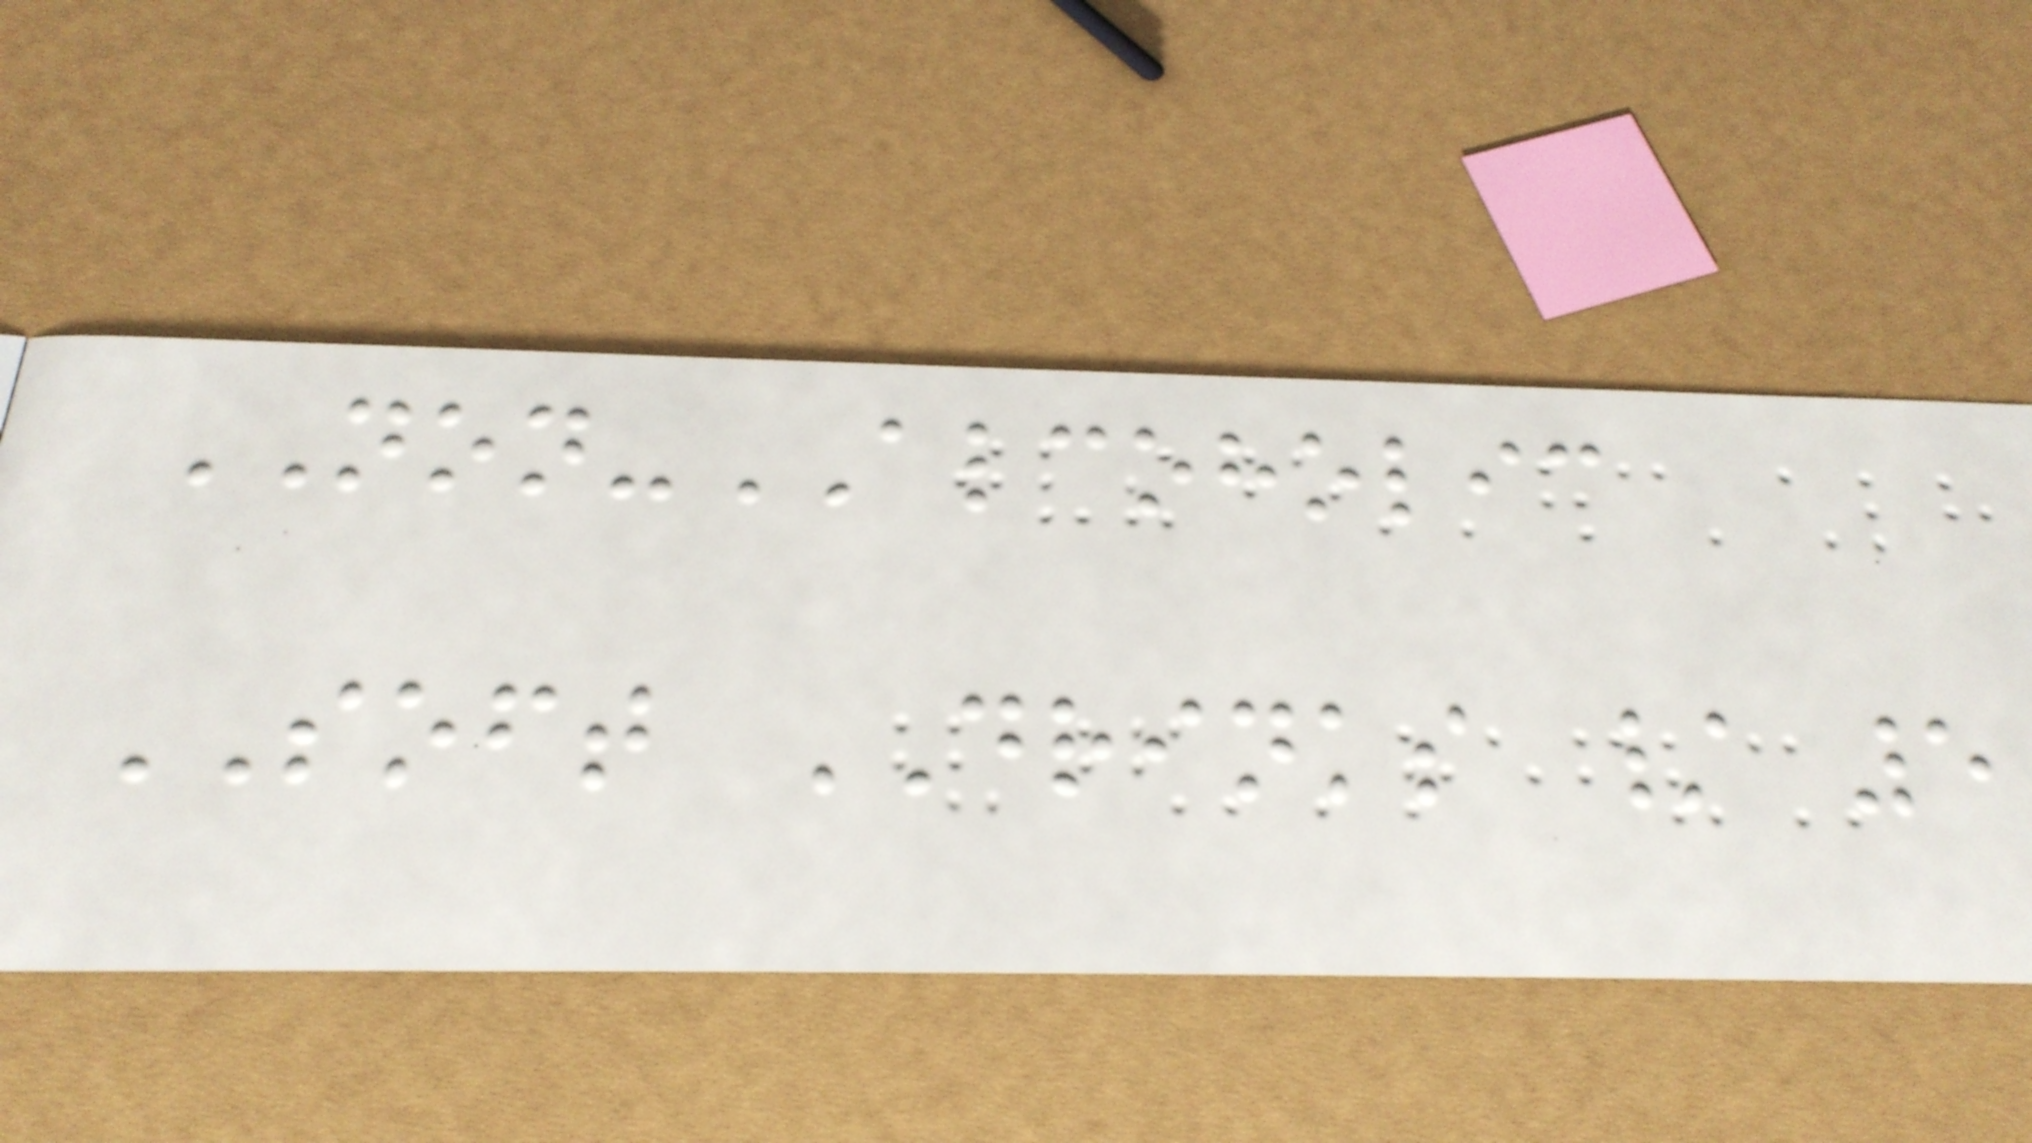NON-ALCOHOLIC
SOFT DRINKS / 5
